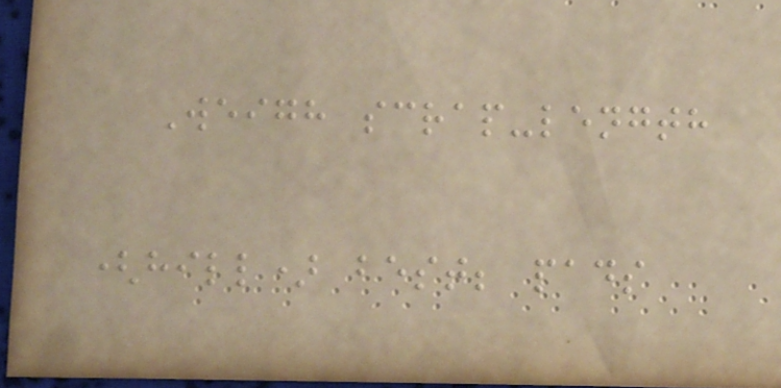Weigh scrap-length
(hill) best; pads
